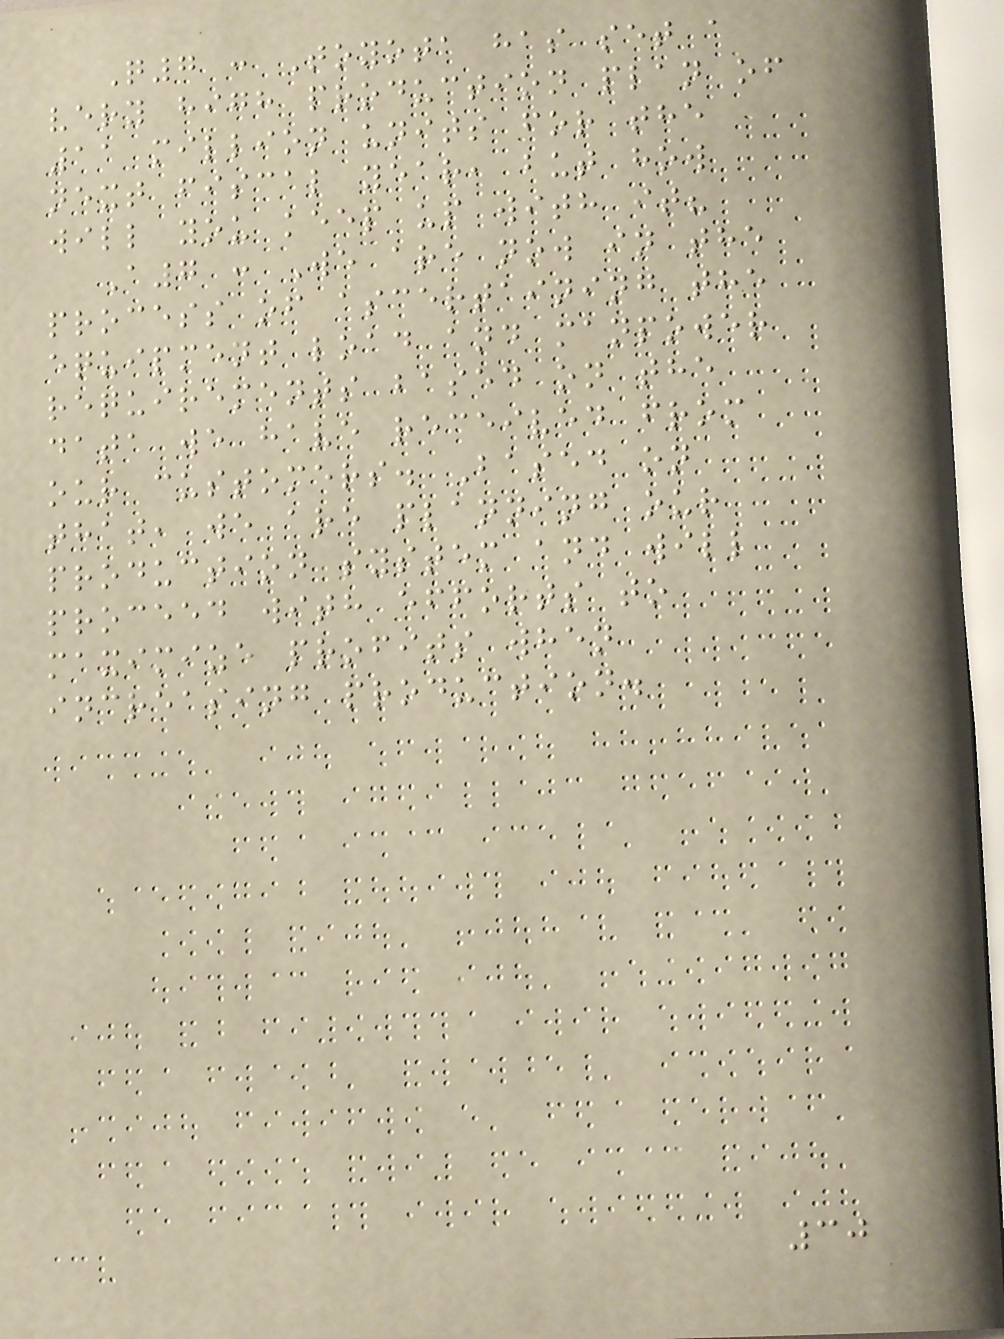Q7 : Toyota has set a
very high production plan of
11 million units for the
next fiscal year, but how
will you keep up with it?
A7 : We are now in the
process of ascertaining the
equipment load and manpower
requirements based on the
data we have received from
our customers. Based on
that, we are planning our
production system and will
proceed with efforts to
maximize profits when
increasing production.
30
